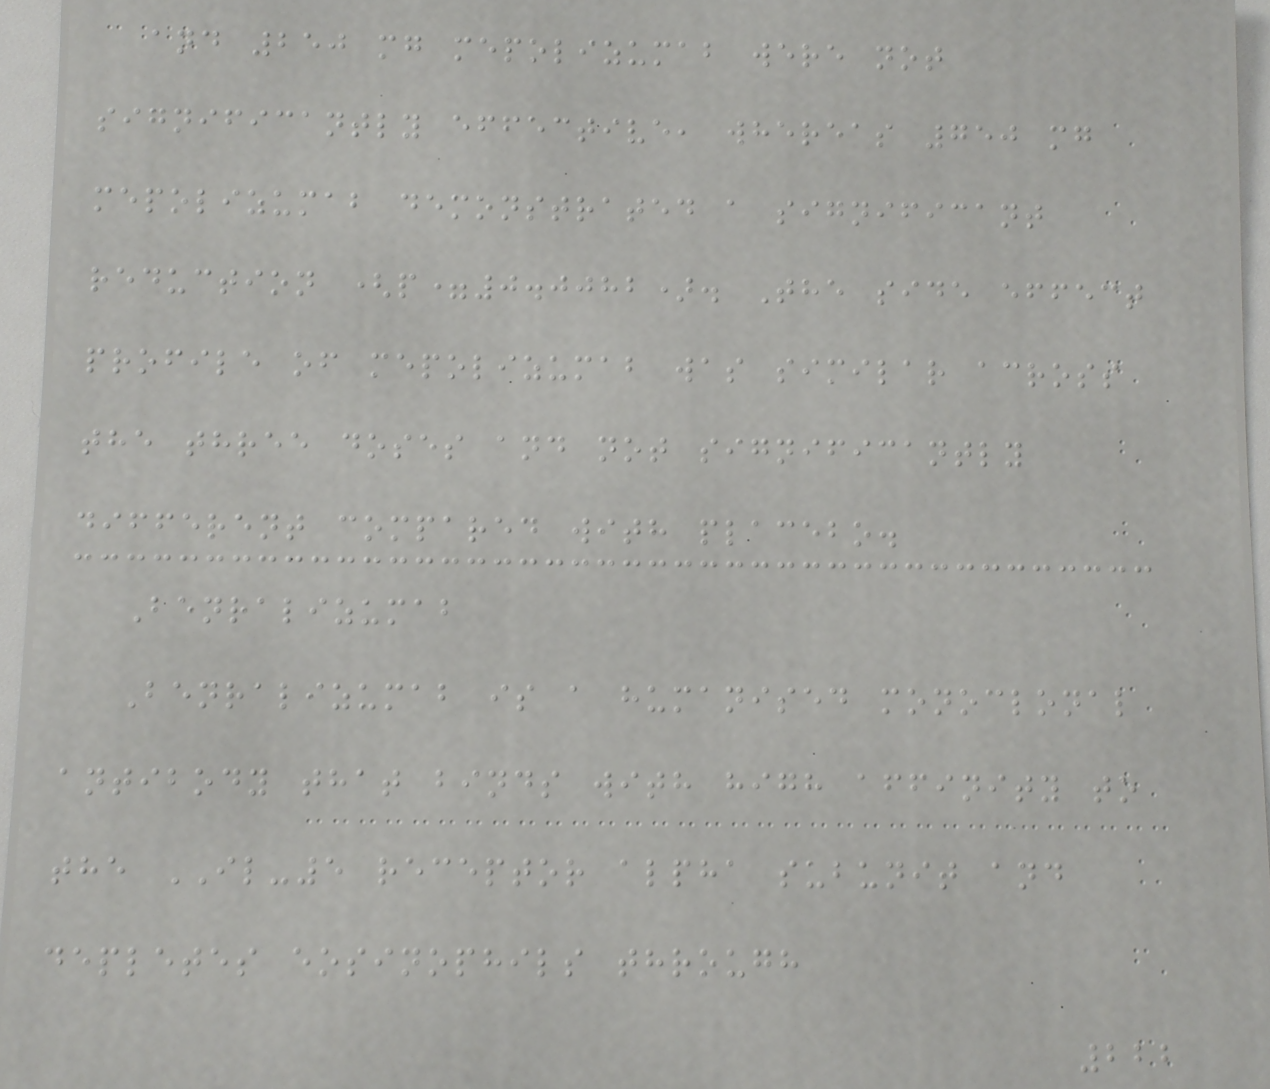and 250 mg mepolizumab were not
significantly effective, whereas 750 mg
mepolizumab demonstrated a significant
reduction (p=0.0082). The side effect
profile of mepolizumab was similar across
the three doses and not significantly
different compared with placebo.
Benralizumab
Benralizumab is a humanised monoclonal
antibody that binds with high affinity to
the IL-5 receptor alpha subunit and
depletes eosinophils through
222
